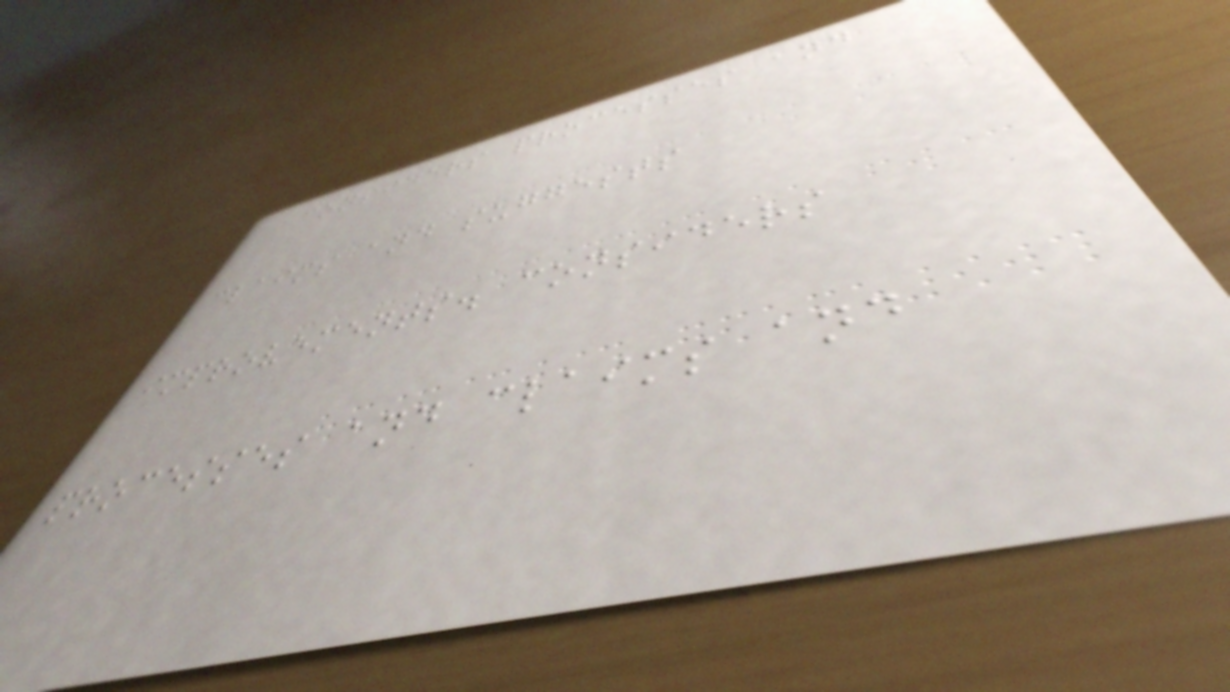considers processes and
claims and suggests
improvements. considers
processes and claims and
